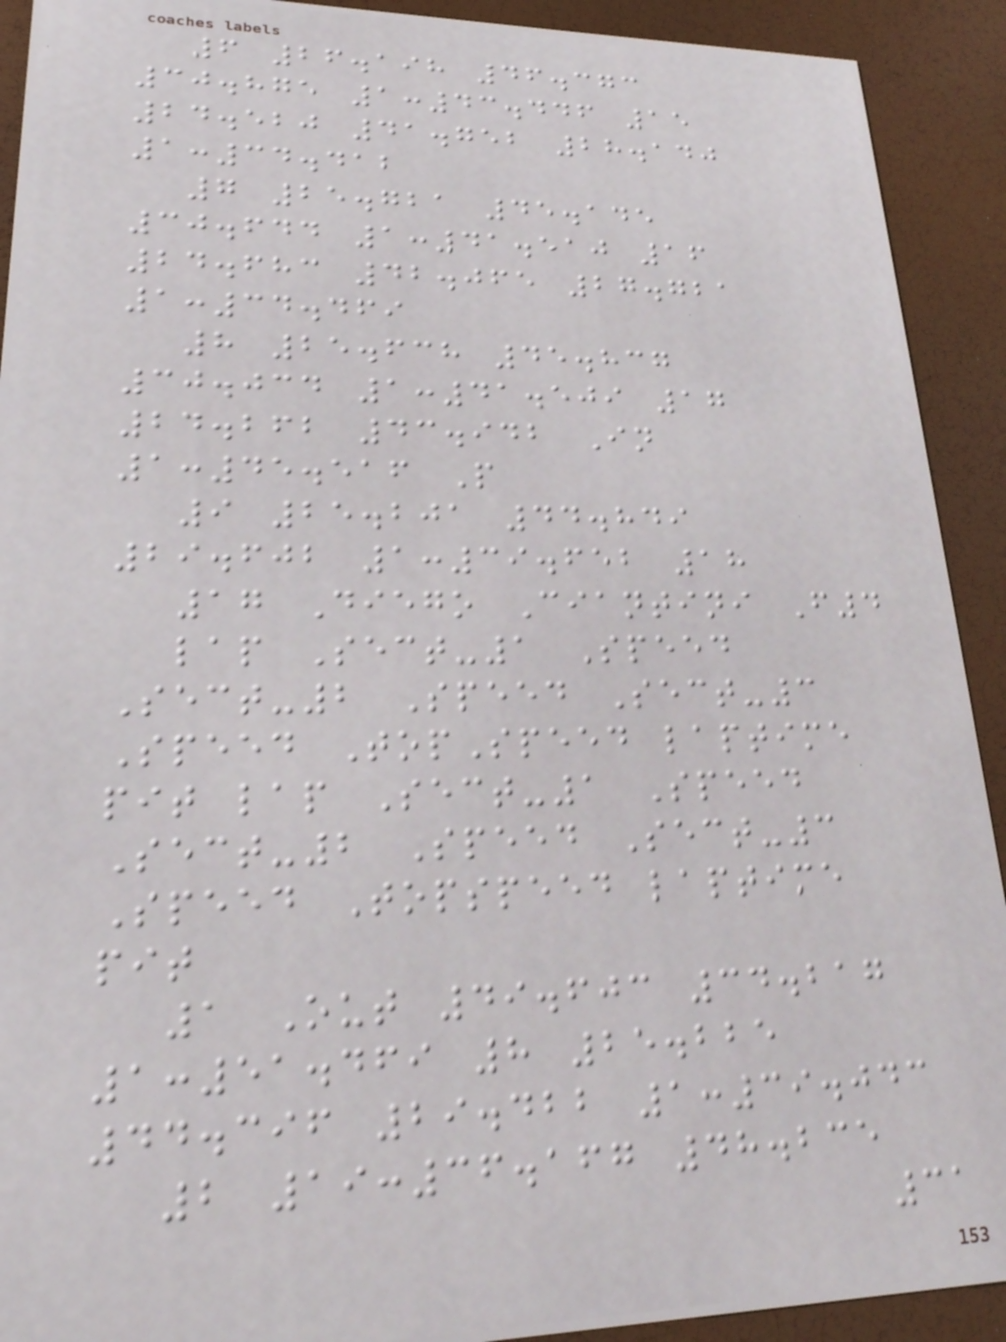6 26.198 46.373
30.875 1:43.446 15
24.520 41.752 28.140
1:34.412
7 25.721 45.145
30.644 1:41.510 16
24.683 42.065 27.721
1:34.469
8 25.638 45.837
30.034 1:41.509 17
24.262 43.942 In
1:45.516 P
9 25.201 44.849
29.602 1:39.652 18
17 Diego Ciantini F4
lap Sect-1 Speed
Sect-2 Speed Sect-3
Speed TopSpeed laptime
pit lap Sect-1 Speed
Sect-2 Speed Sect-3
Speed Topspeed laptime
pit
1 Out 49.603 34.217
1:51.469 8 25.225
44.396 29.422 1:39.043
2 19:36.167 48.235
31
